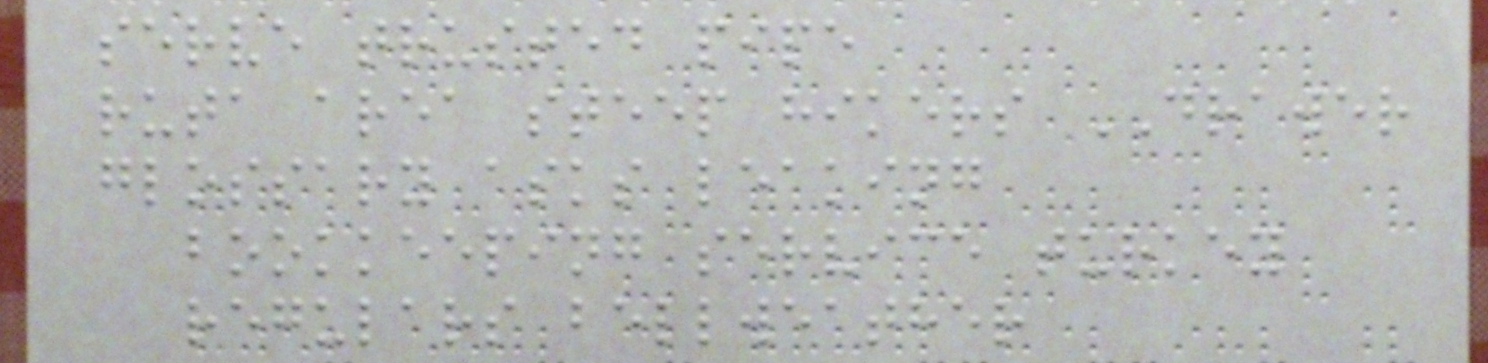serve trusted pipe
ruta area steep hikers DRAWER
glossary asks leaking
bookkeeping service turkey
regulars bellweather
